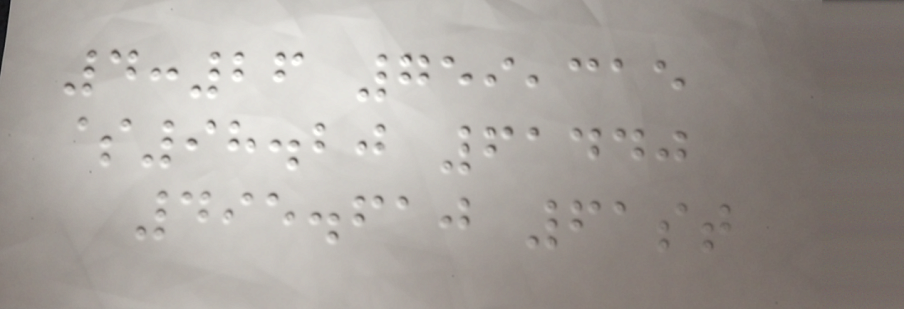4:26 759,315
$98.20 61440
495.610 61st
